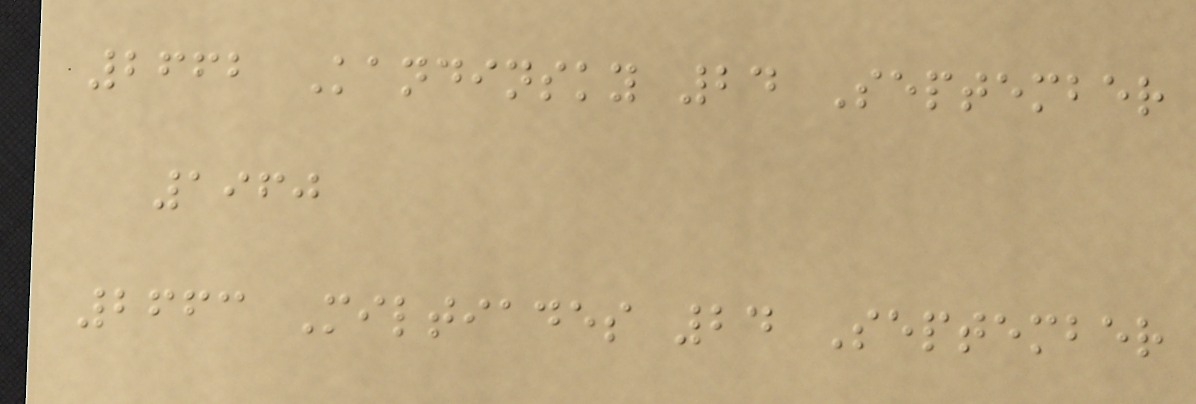2662 Kandinsky 24 September
1960
2663 Miltiades 24 September
